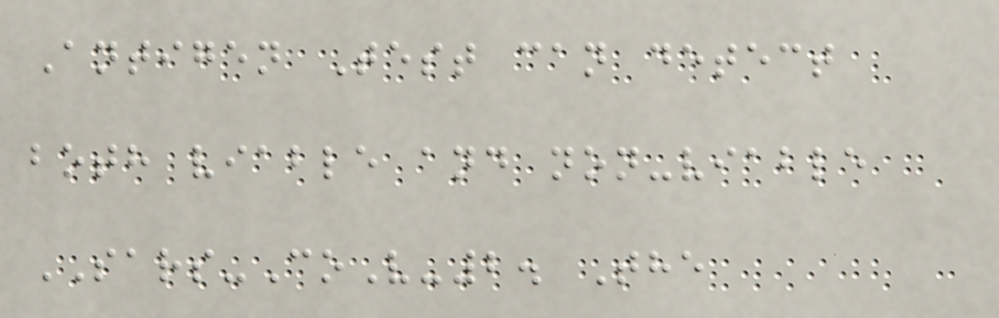Antigen Test can detect
both viable and non-viable
SARS-CoV-2. The
